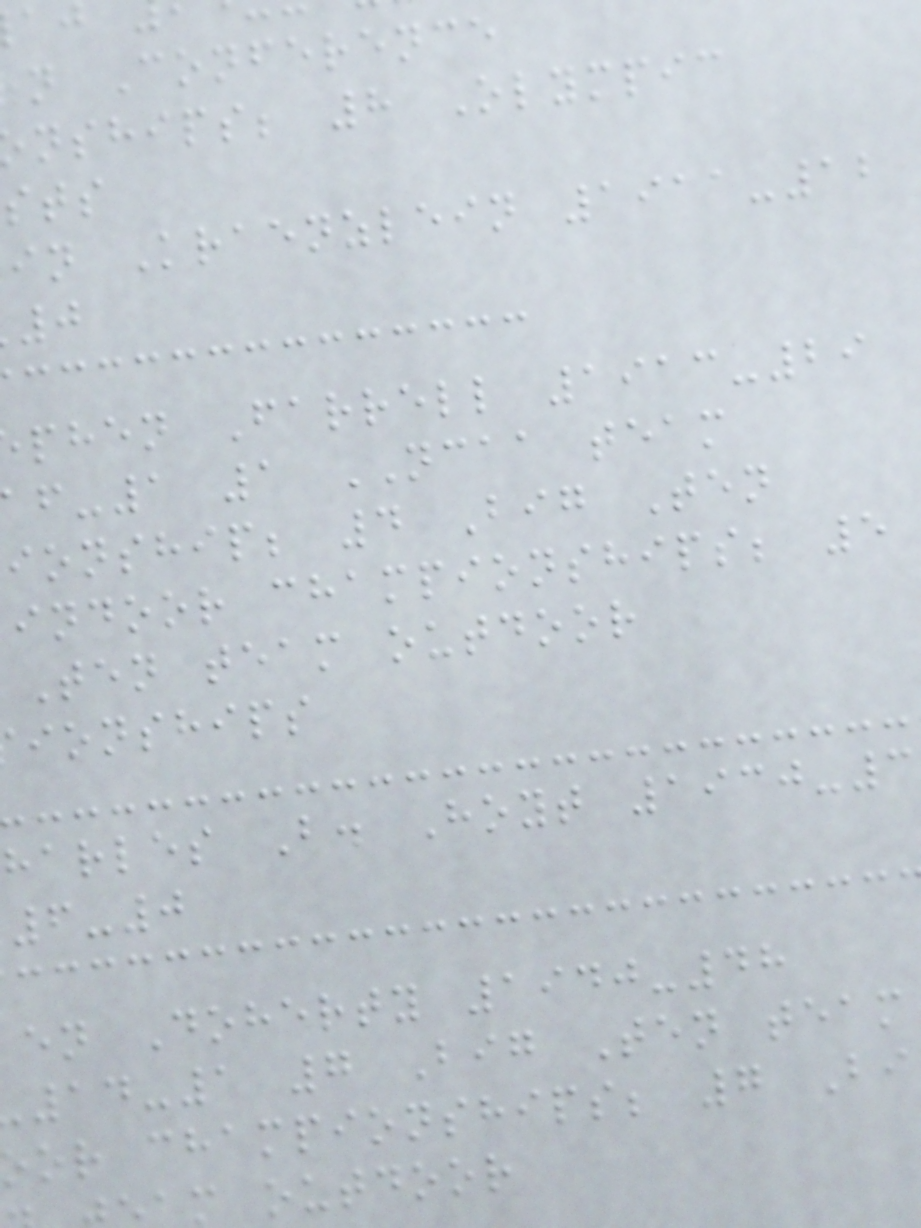n Conference
nships; 8 Olympic
in Kraenzlein 1911-12
phen Farrell 1913-29
-1 1 NCAA team
ionship; 4 Big Ten
indoor championships; 5
Ten team outdoor
ionships
harles B. Hoyt 1930-3
6-0
en Doherty 1940-48
14-1 7 Big Ten team
or championships; 7 Bi
m outdoor
